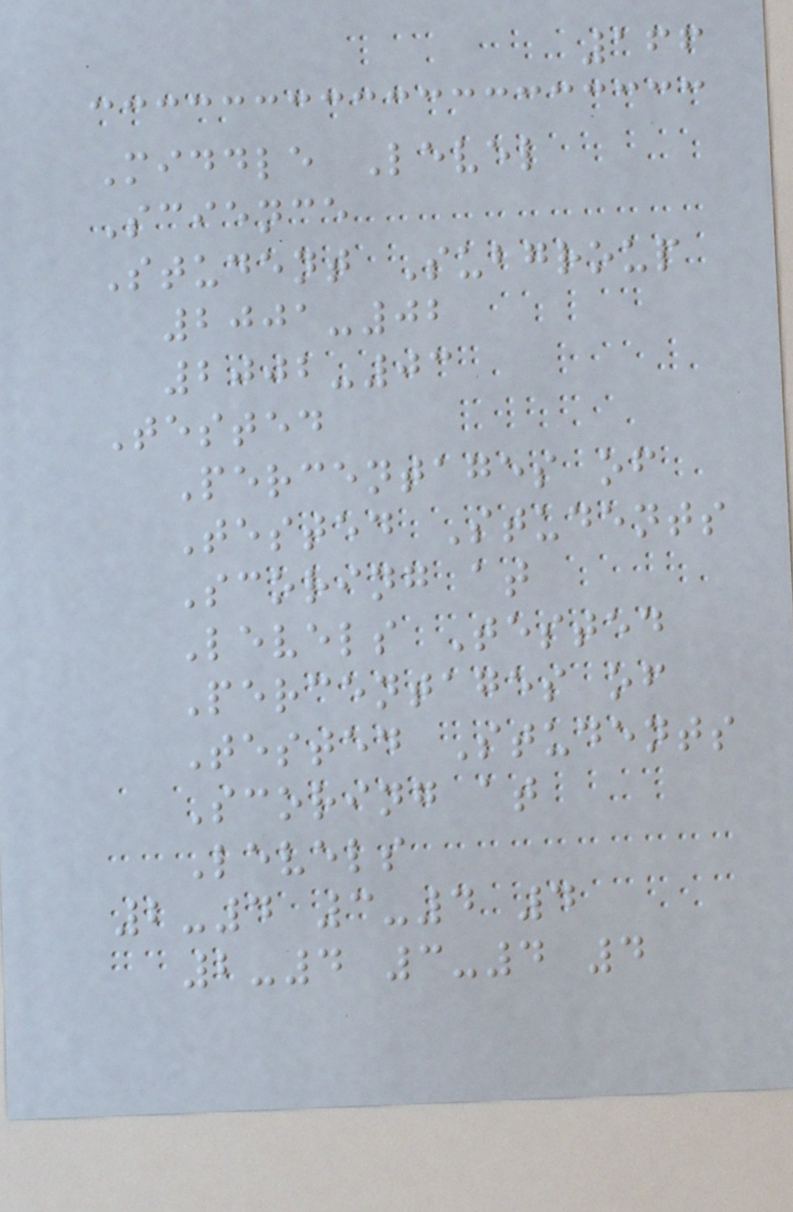166
Middle Level
Science
Student Subgroup
2001-02
2002-03
Tested
Percentages of
Tested Students
Scoring at
Levels Tested
Percentages of
Tested Students
Scoring at
Levels
2-4 3-4 4
2-4 3-4 4
